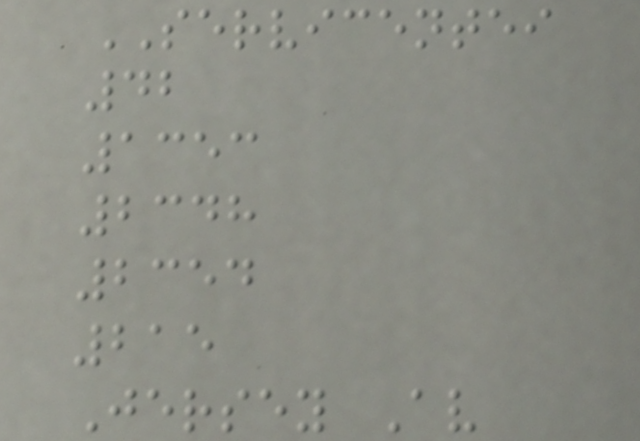SERVICENTEI
42
1353
2348
2354
215
Jersey Av
